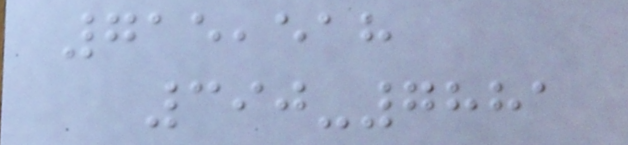715,518
390-7881
